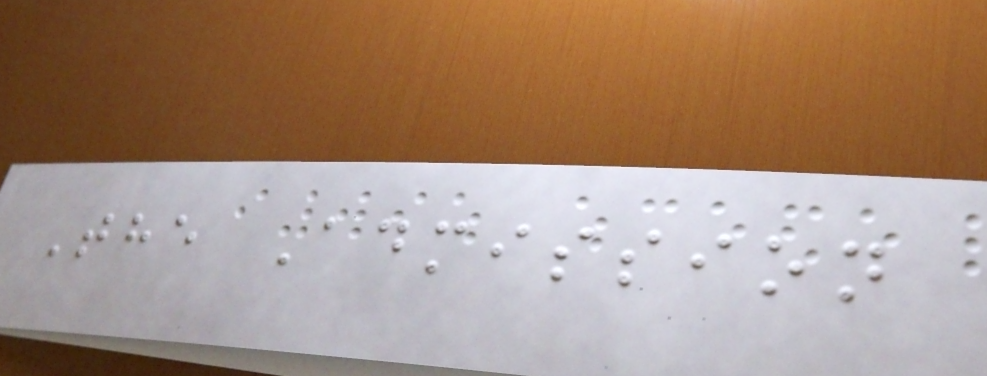The Admission
